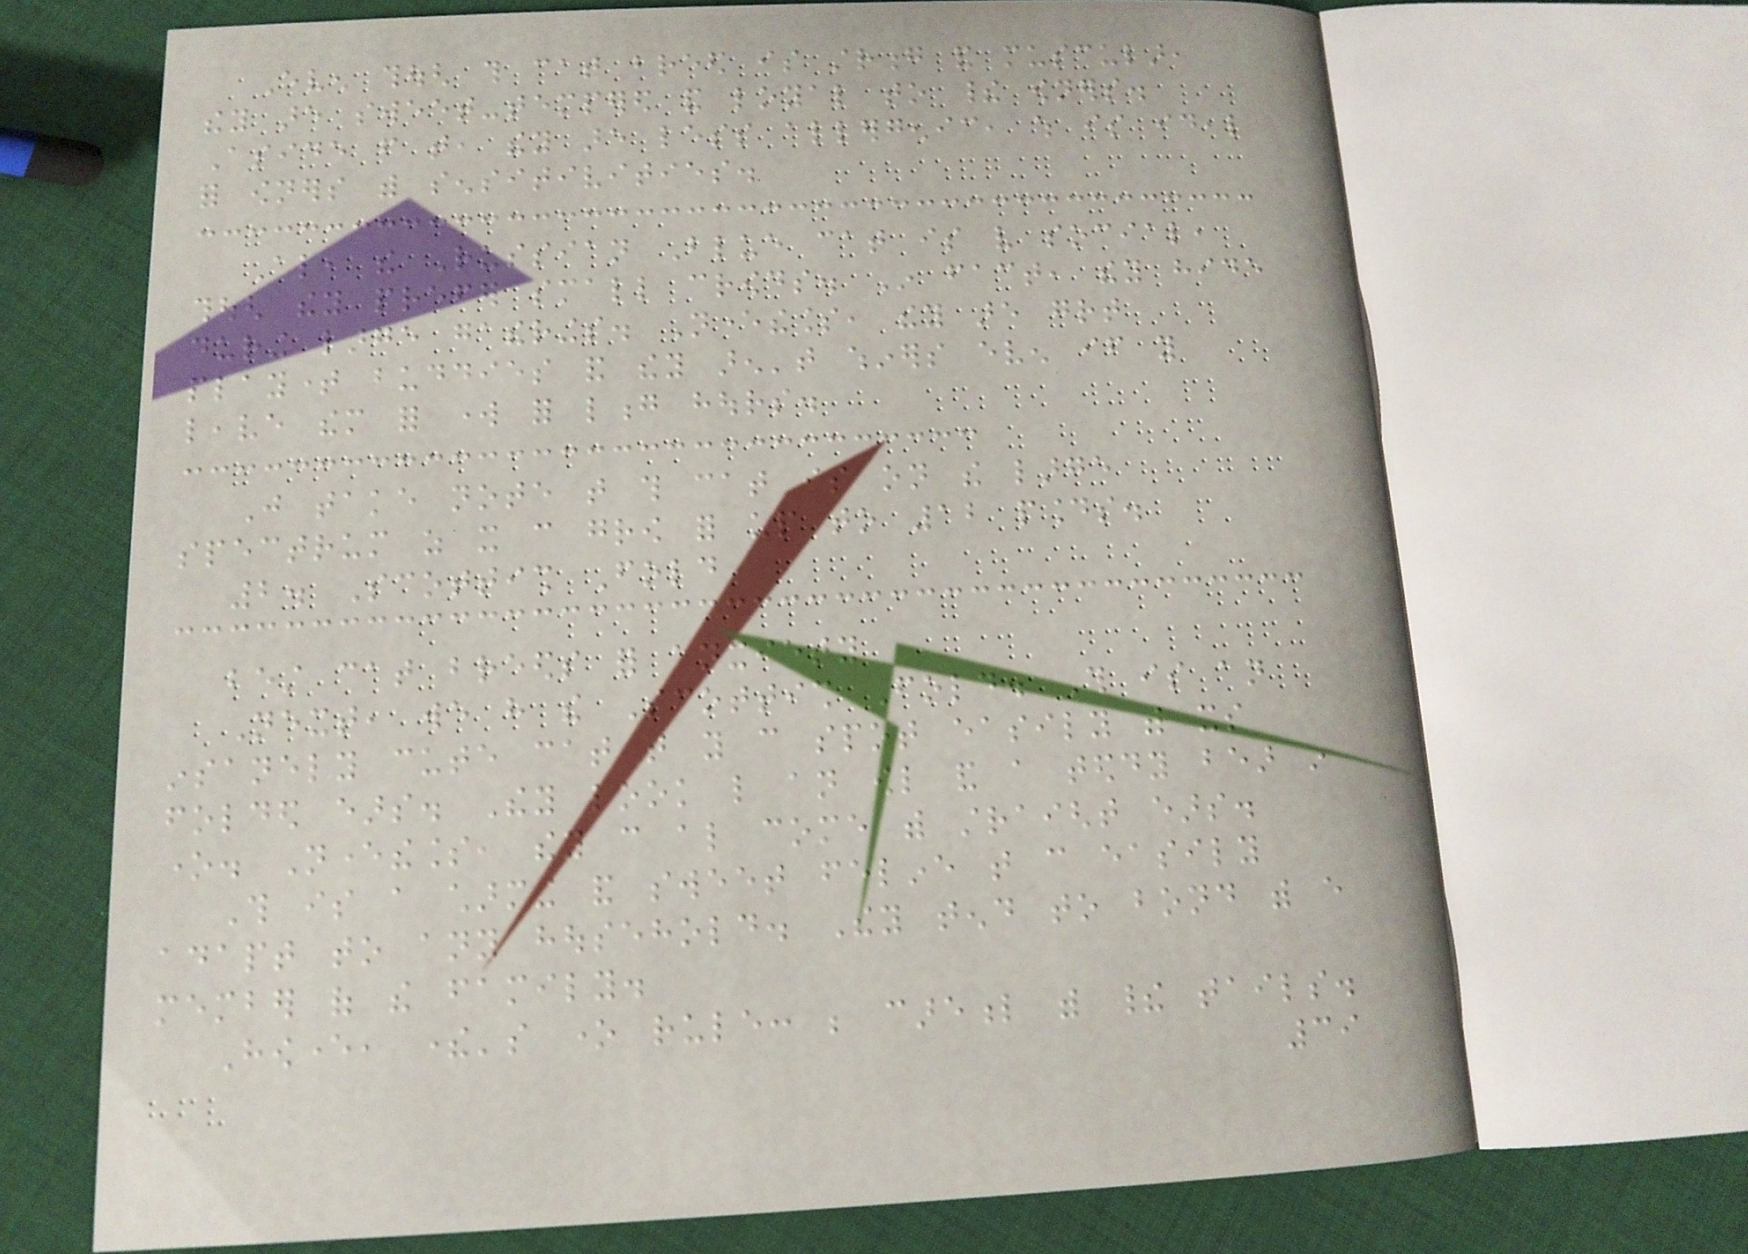Even though this cat breed is strong and muscular,
they are sweet-tempered and loyal to their owners.
Aside from that, they are less allergenic, which is ideal
for owners with sensitivities.
Also, the Russian Blue cat is very social,
though they prefer small crowds. In fact, they hide
during large gatherings. Nevertheless, they are great
playtime buddies and they aren't whiners even if you
leave them for work for long hours.
Just take note that this cat is on the large
spectrum as it can grow for up to 12 pounds.
2. Scottish Fold
best cat breeds for anxiety
Next, we have the Scottish Fold. This is an
insanely cute cat that you can spot easily with its
folded ears. They look like an owl and a teddy bear in
one. Nevertheless, they can also come with straight ears.
This is a charming and sweet feline that can easily
adapt to any household. They tend to bond with every
member of the family.
However, there's one rule: be careful with their tails.
39
